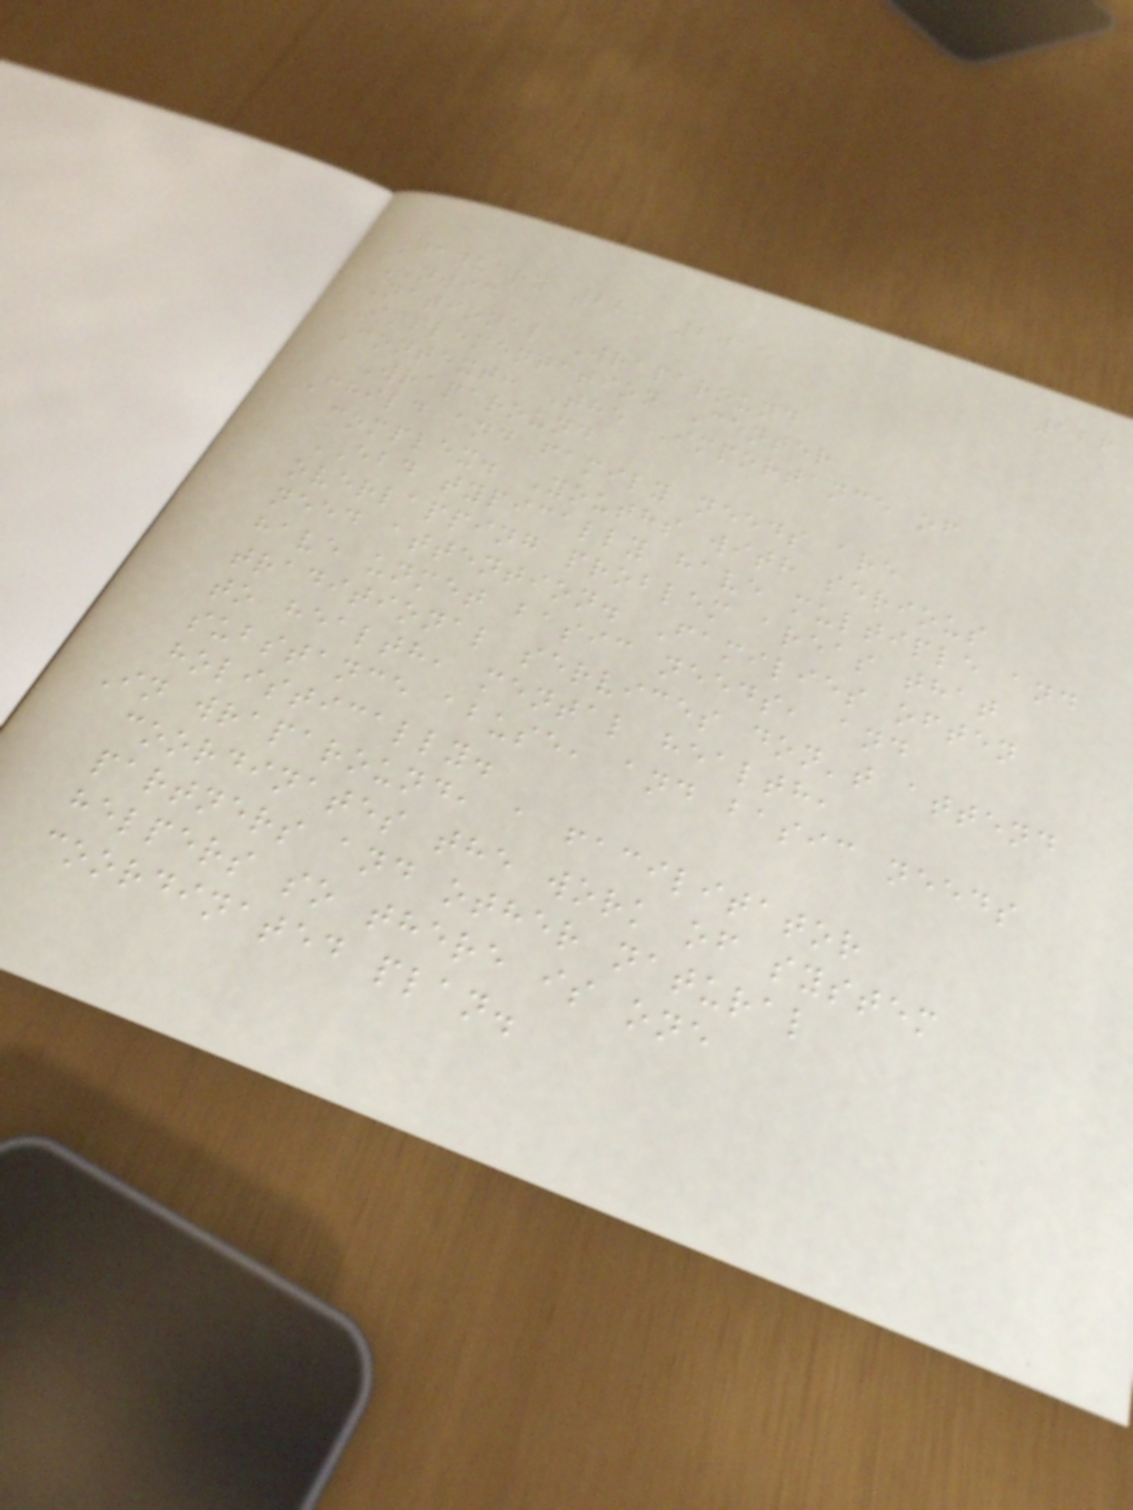126
January 22, 2015
NWIC
National Wraparound
Implementation Center
Context: The Importance of
Wraparound
Child and family needs are
complex. Youths with serious
EBD typically have multiple and
overlapping problem areas that
need attention. Families often
have unmet basic needs, and
traditional services don't attend
to health, mental health,
substance abuse, and basic needs
holistically.
In wraparound, a facilitator
coordinates the work of system
partners and other natural
helpers so there is one
coordinated plan.
